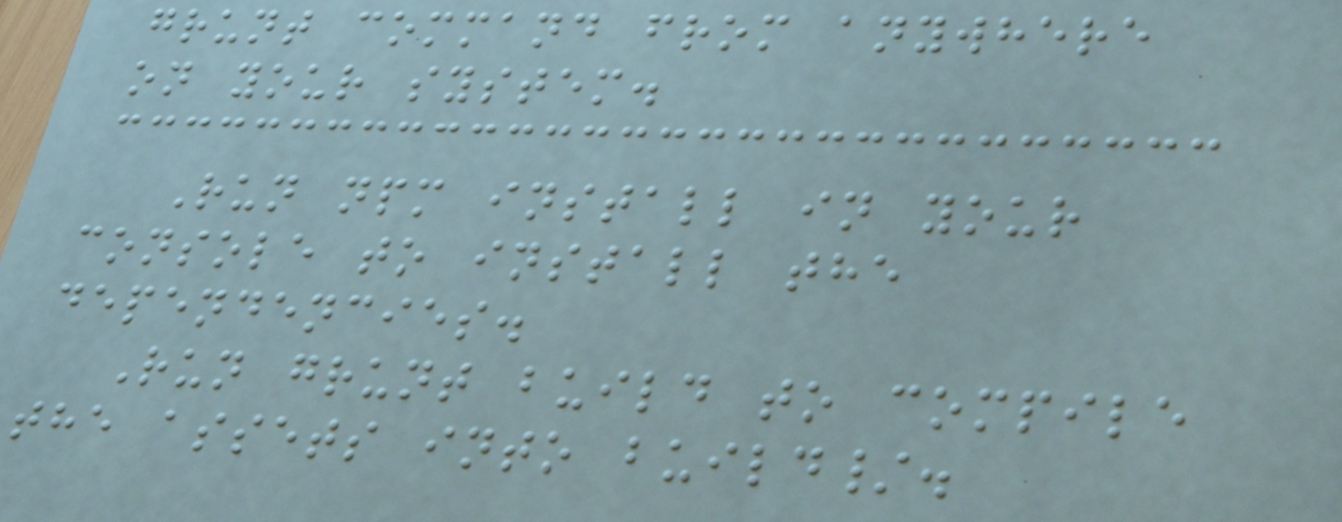grunt command from anywhere
on your system.
Run npm install in your
console to install the
dependencies.
Run grunt build to compile
the assets into build/.
